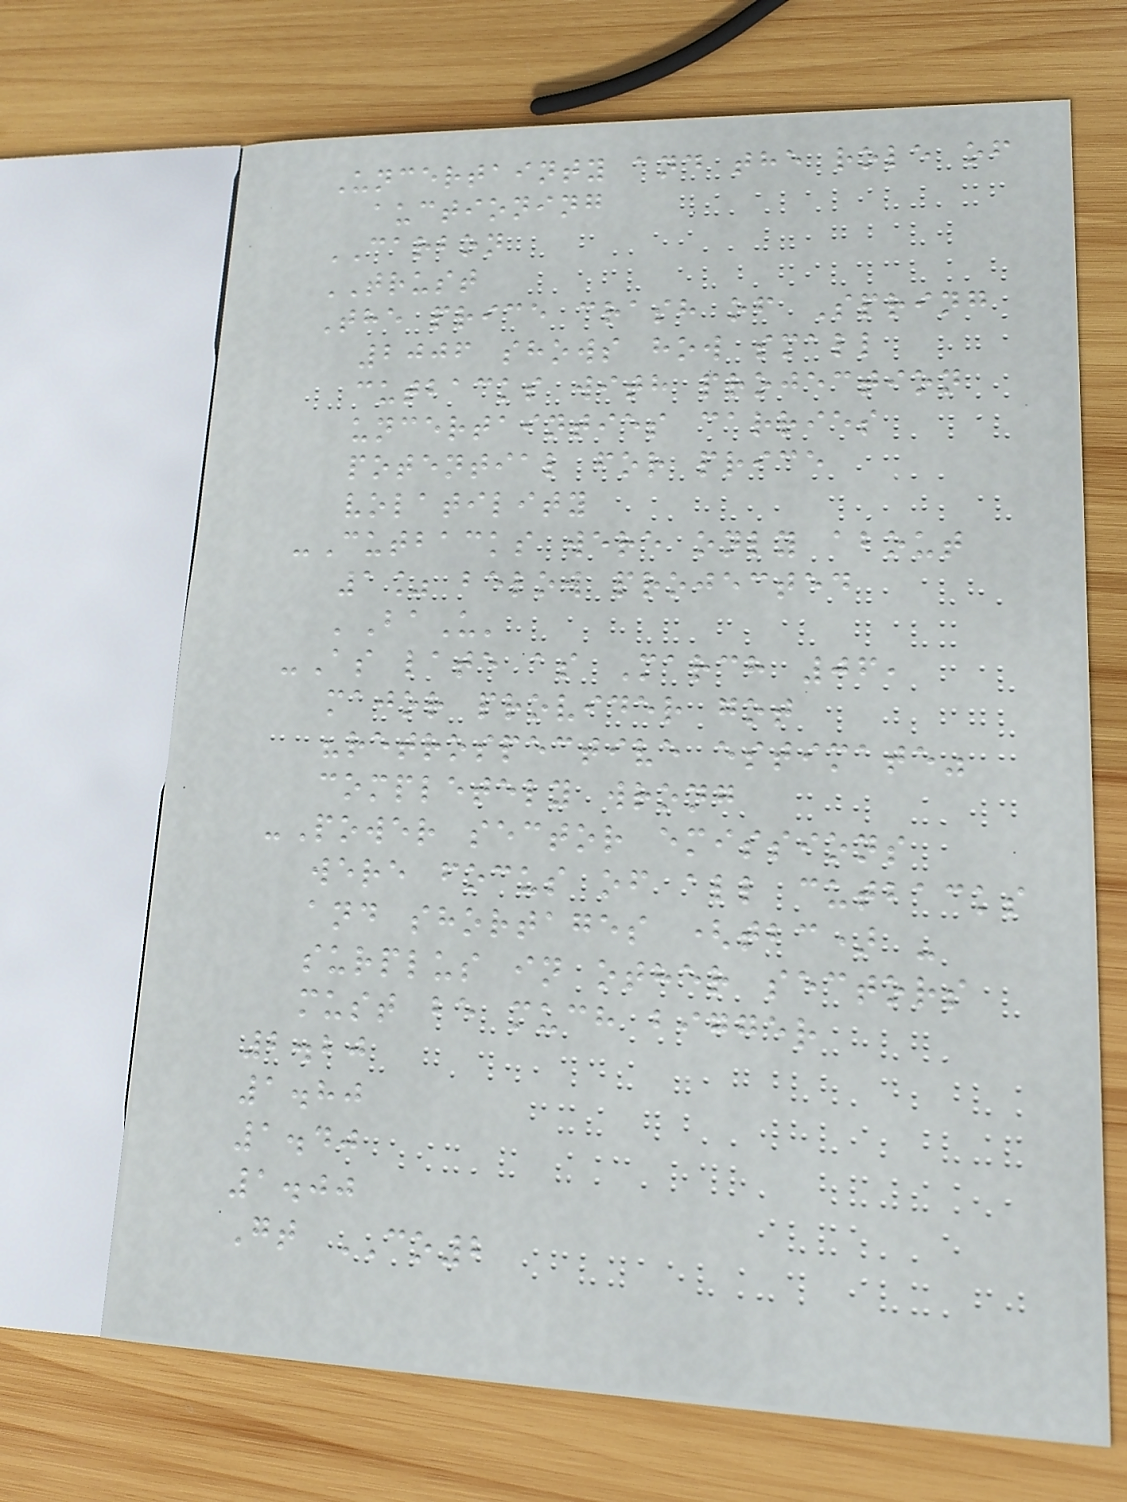Uncertainty and the role of
auctioning
CARBON
TRUST
The price crash of Spring
2006 shows how small
cutbacks with projection
uncertainties carries
potential for price
volatility
-Cutbacks were only about
1% below projected
'BaU'
-As late as March 06,
major provider got
"retrospective estimate"
completely wrong
-Power sector emissions
were focus of all cutbacks
and shortages (tbc) -
surplus in other sectors
must be much bigger
2.20
1.80
1.40
1.00
Gt CO2
